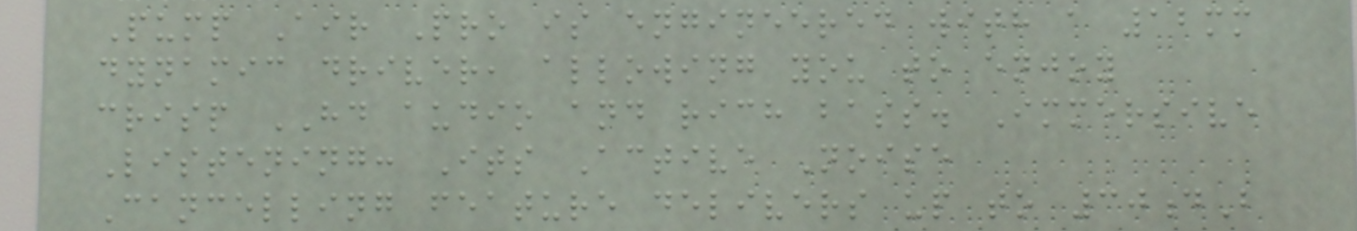Pump Air Pro is engineered with a 12mm
dynamic driver, allowing you to enjoy
crisp HD audio and rich bass. Immersive
Listening: Its Active Noise
Cancelling feature delivers up to 30dB
